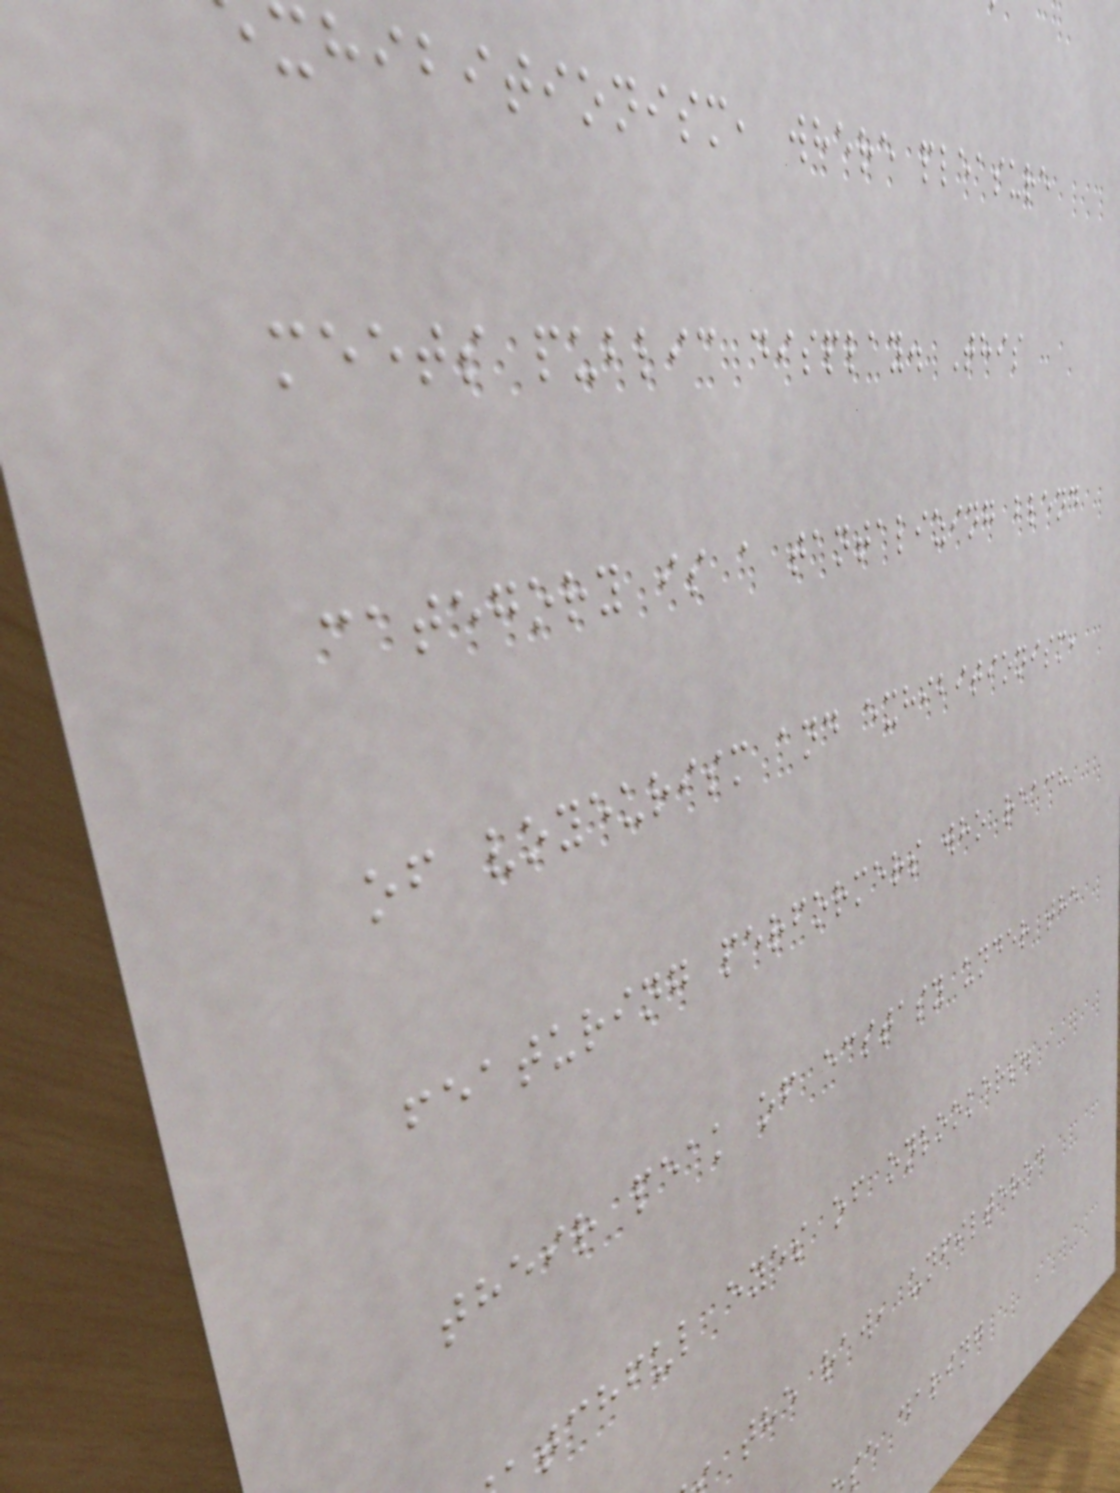xhibitionism, where pleasure
meets public display. This
category is a tantalizing blend
of voyeurism and exhibitionism,
featuring performers who reach
their peak of ecstasy under the
tchful eyes of onlookers.
the raw, unfiltered
se daring
